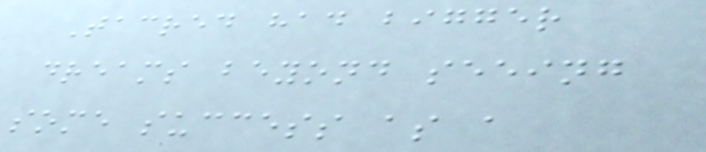Tacred had bigger
dreams beyond seeing
some success as a
